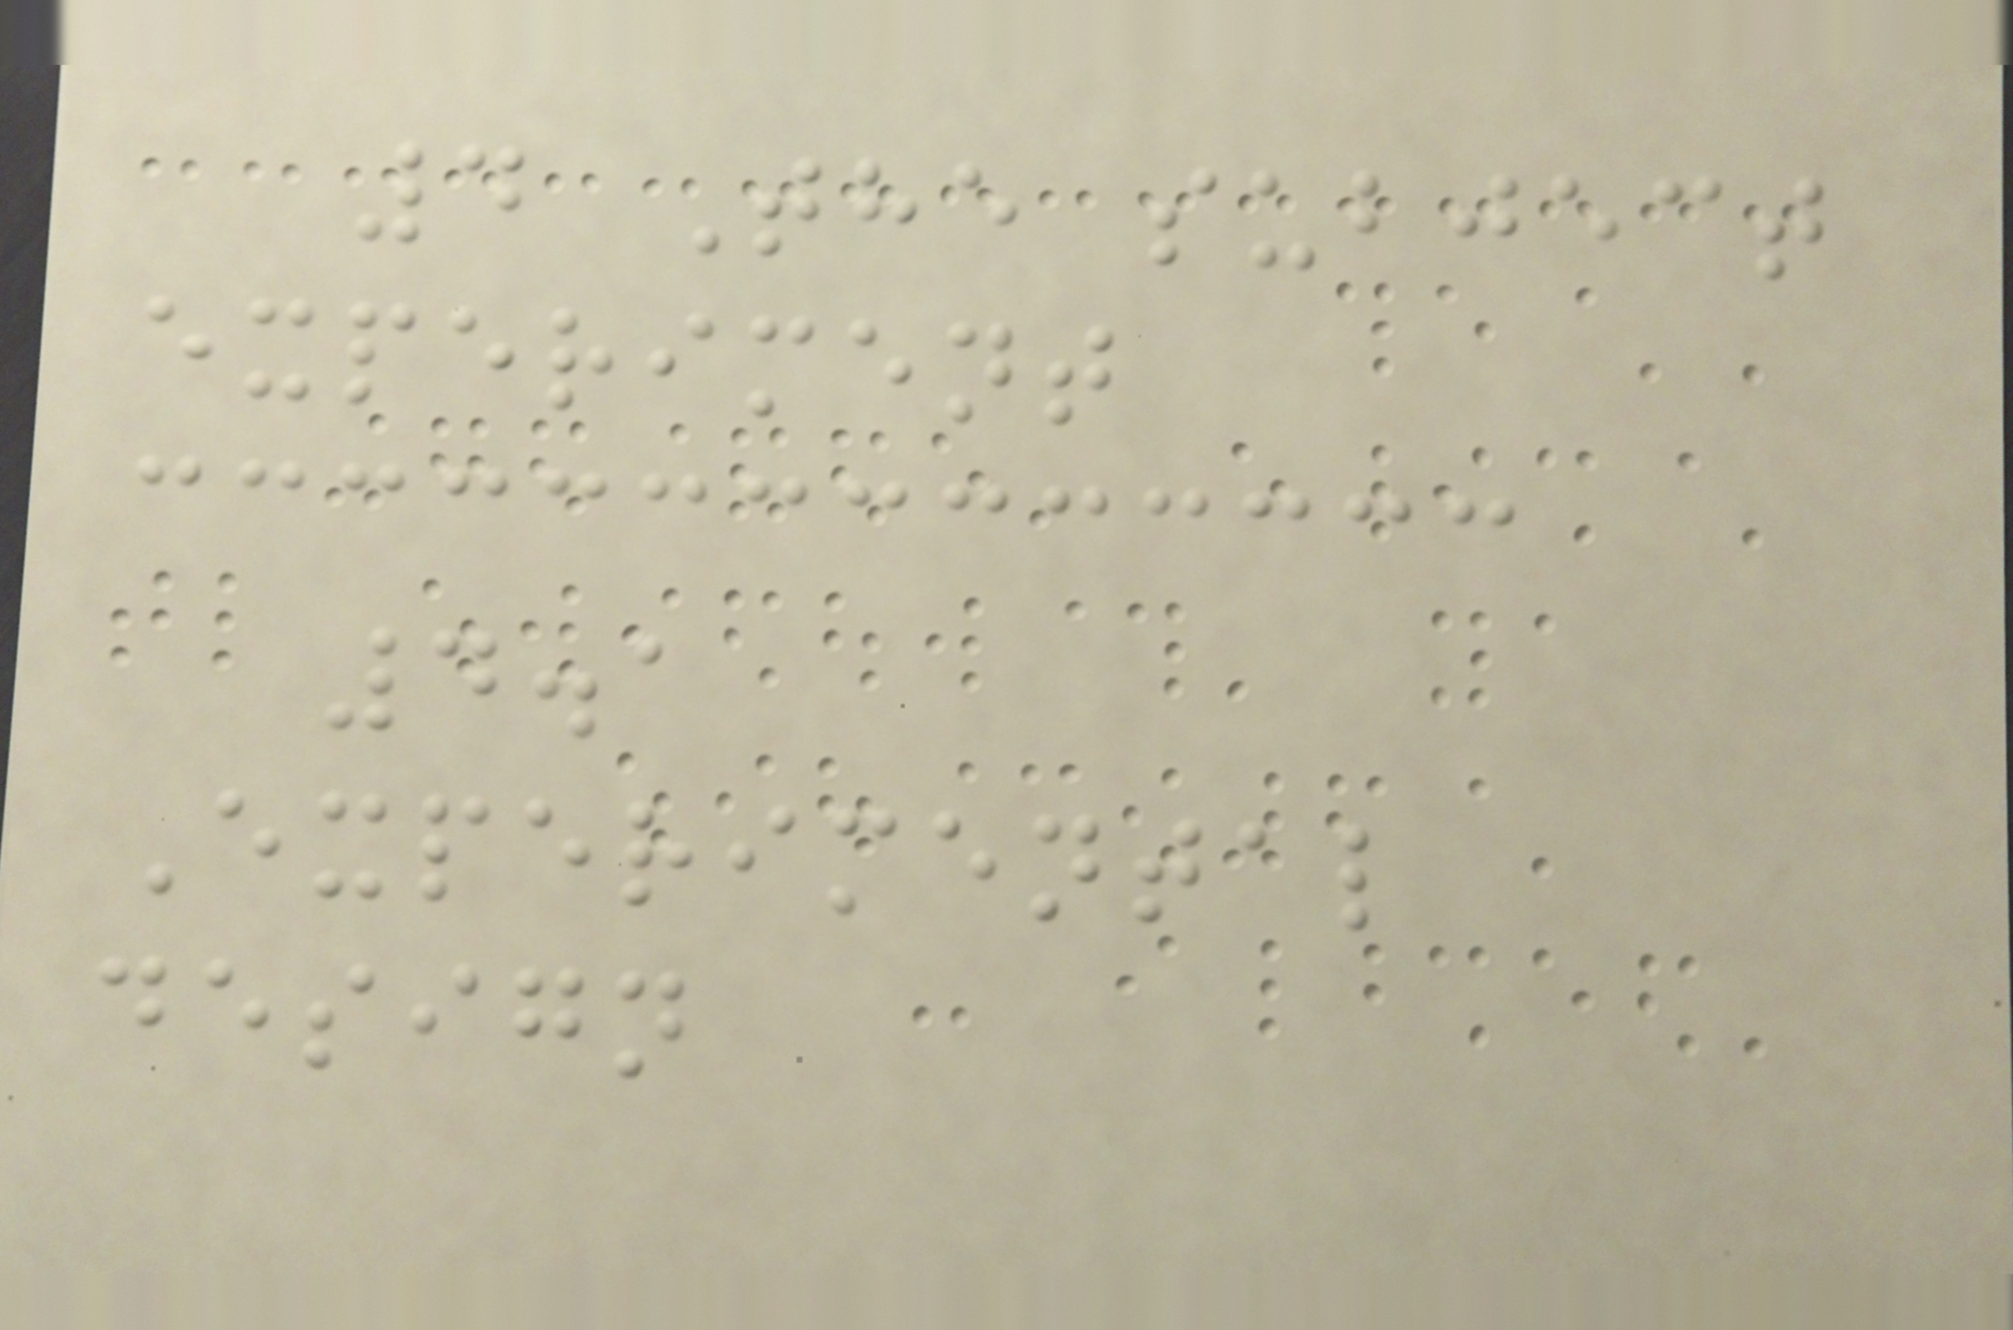4 The subject
experiment
4.1
Experimental
design
